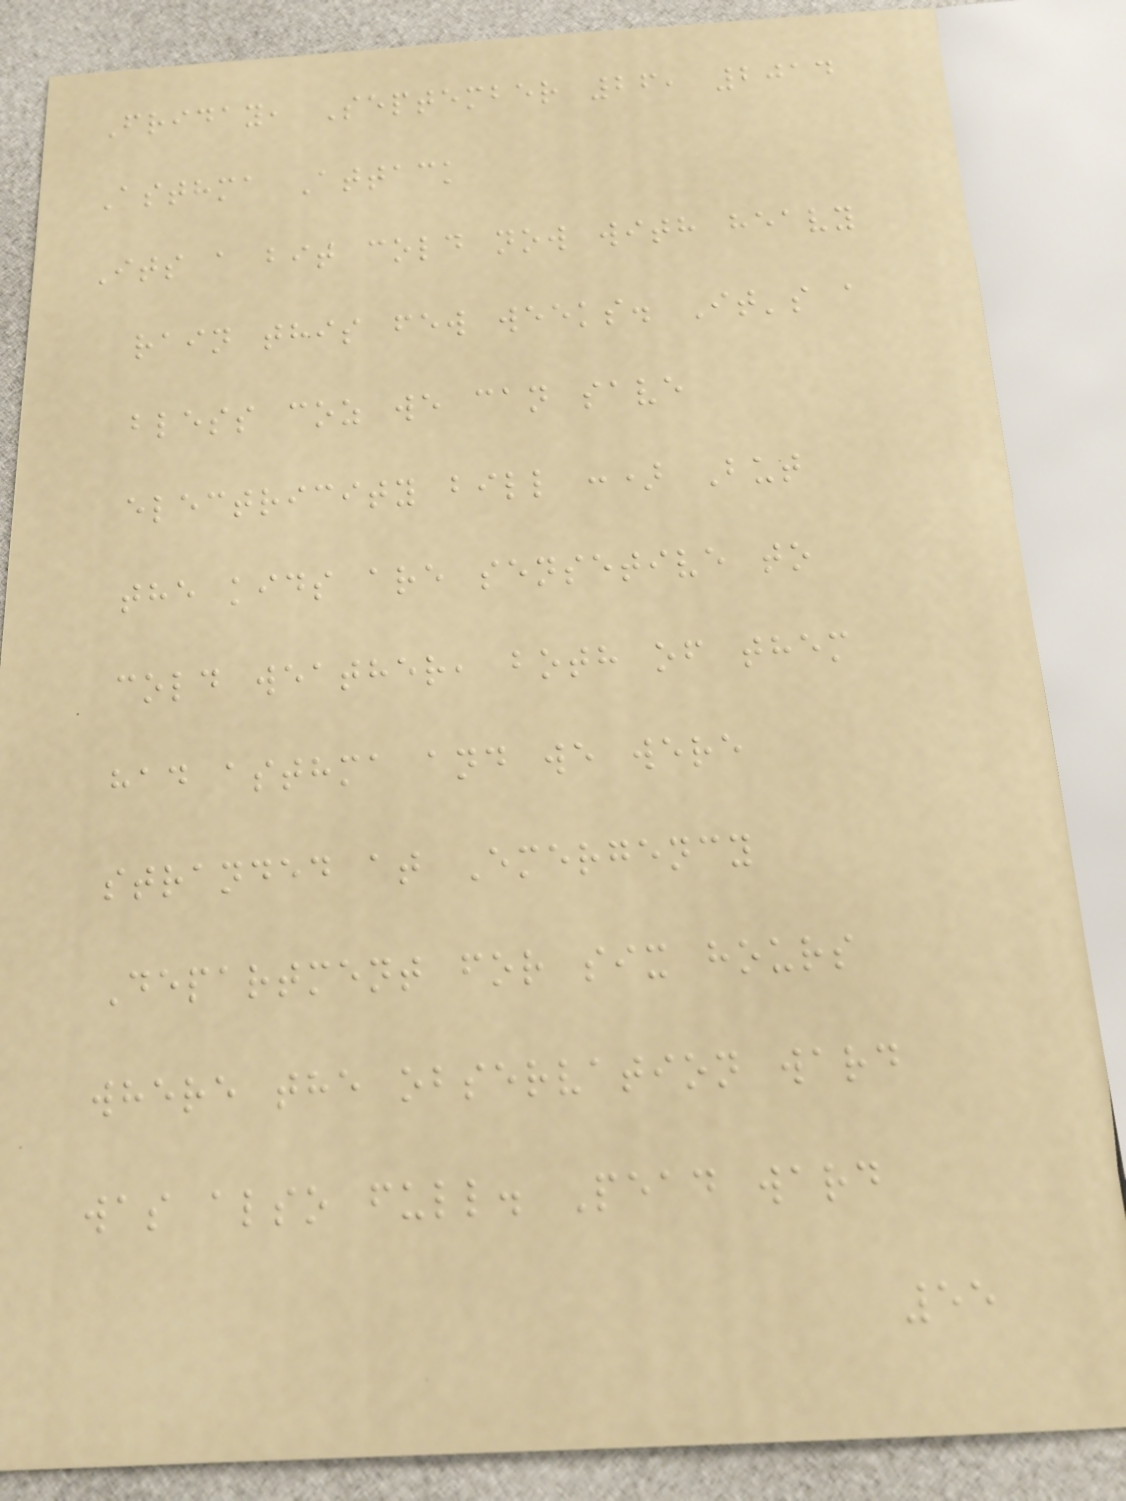Friday, September 26, 2014
Asthma Attack
Its a bit cold now with heavy
rain this few weeks. It's a
bless coz we can save
electricity bill :) But
the kids are sensetive to
cold weather, both of them
had asthma and we were
stranded at Emergency
Department for six hours
where the observation ward
was also full. Pead ward
55
